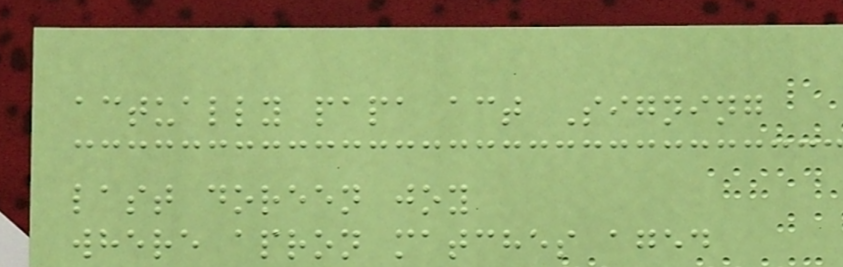actually papa act Signing
last doreen joy
where apron matches aged
